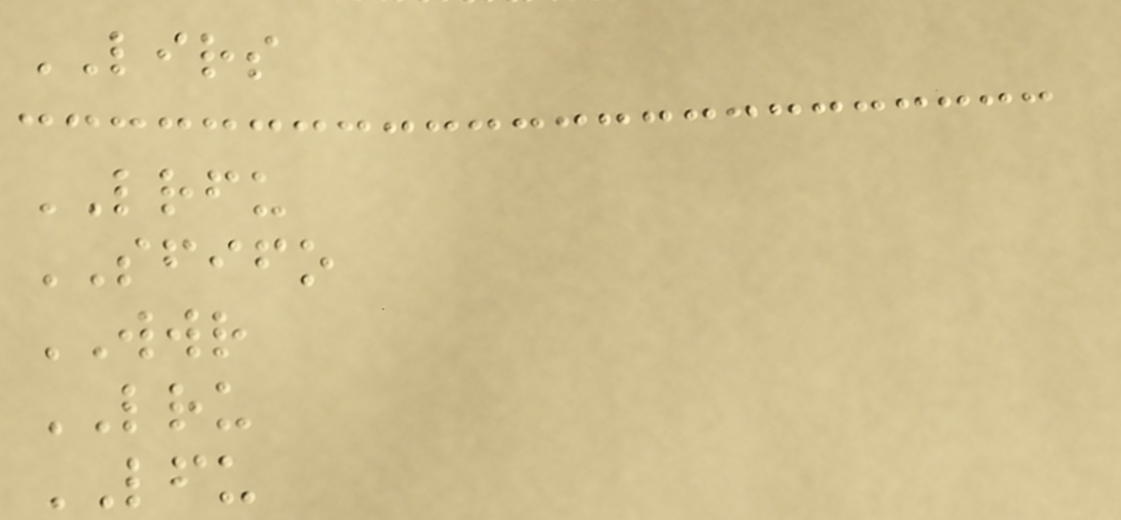LIRS
LRFU
SFIFO
WWR
LRU
LFU
